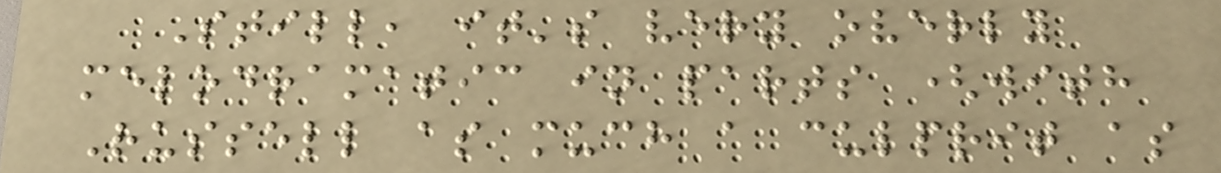Still, it's very overly
melodramatic in parts (with
Russell as much a culprit as
